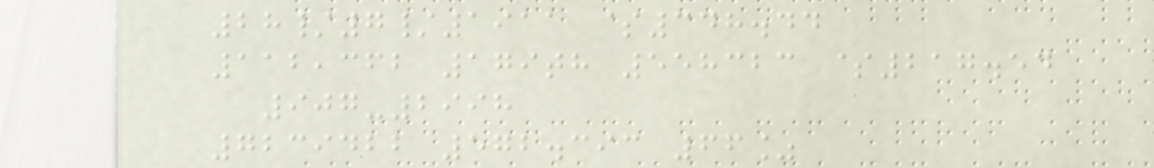28/7/1911 $348.44
112,362 179th 558323 $217.54
907-2998
7239422 572.393 66%
